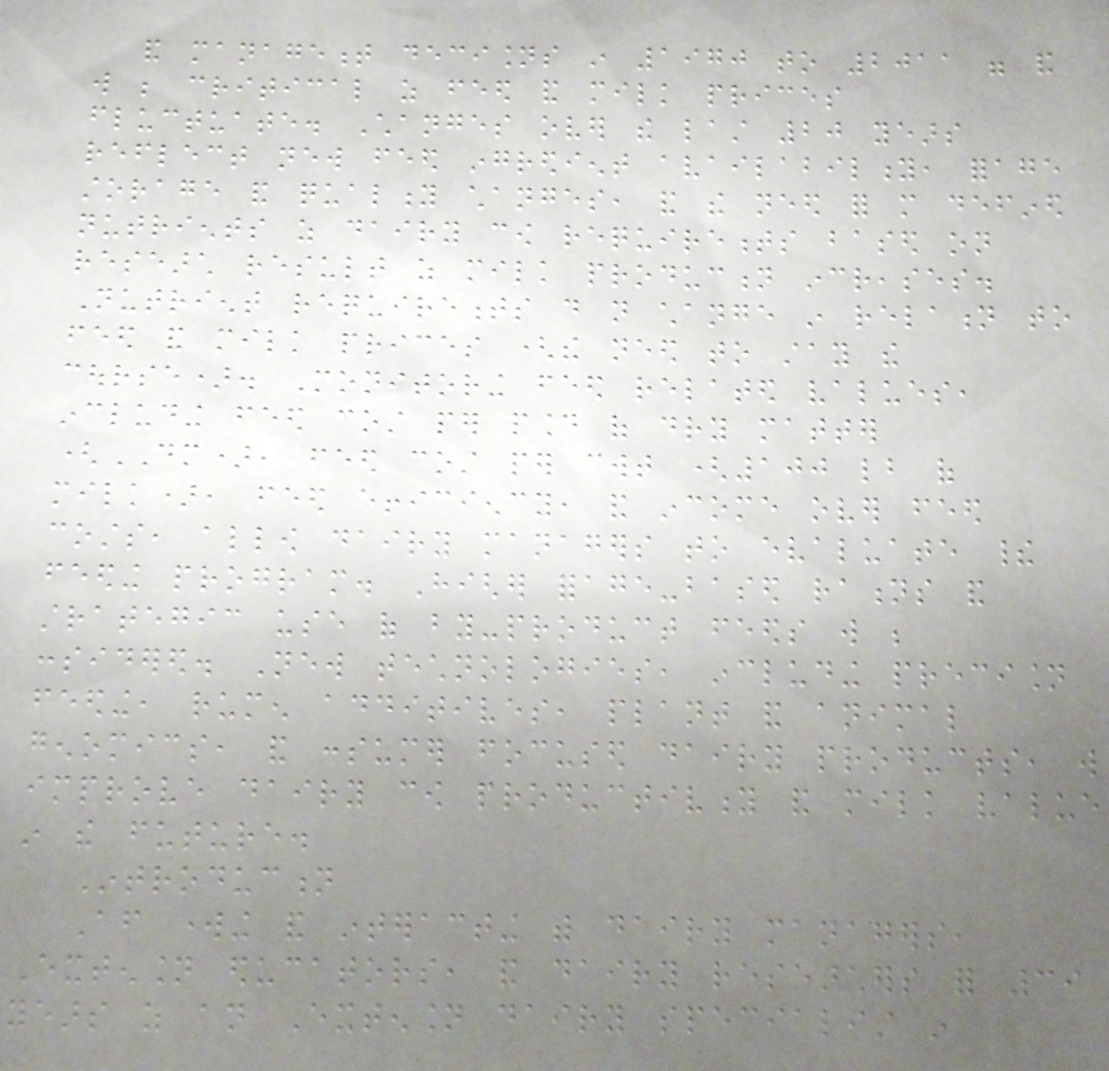and management decisions in 1970 to 2011 were and
will be critical as feed and milk prices
fluctuate. Changes over the last 20 years
reflect new feed ingredient availability, forage
storage and quality changes, and the need for more defined
nutrients as dairy cow requirements based on
research result as milk production increases.
Nutrient requirements do not change in relation to
feed and milk prices (the need to stay the
course). Monitoring feed related values,
including feed cost per pound of dry matter
(DM), feed cost per cwt (100 lb of
milk), feed efficiency, and income over feed
costs, allow dairy managers to evaluate their
feeding program. Higher forage-based rations and
strategic use of by-product feeds will be
considered. New technologies, including precision
feeding, rumen additives, plant and animal
genomics, and consumer focused dairy products, will
improve dairy cow productivity and milk value
in the future.
Introduction
After working and interacting with dairy managers,
Extension educators, and dairy researchers for 39
years as an Extension dairy specialist in
